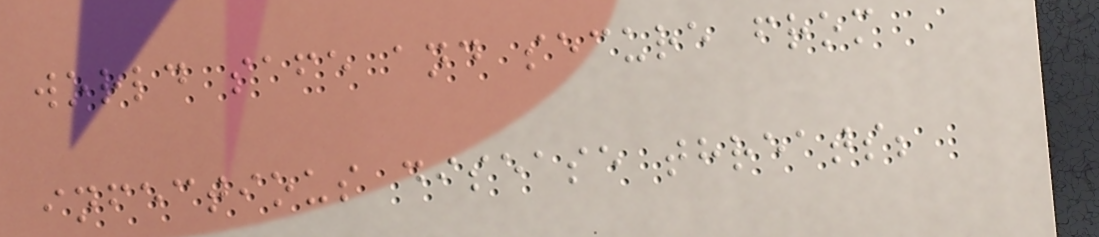world safe and secure from
infectious disease threats;
